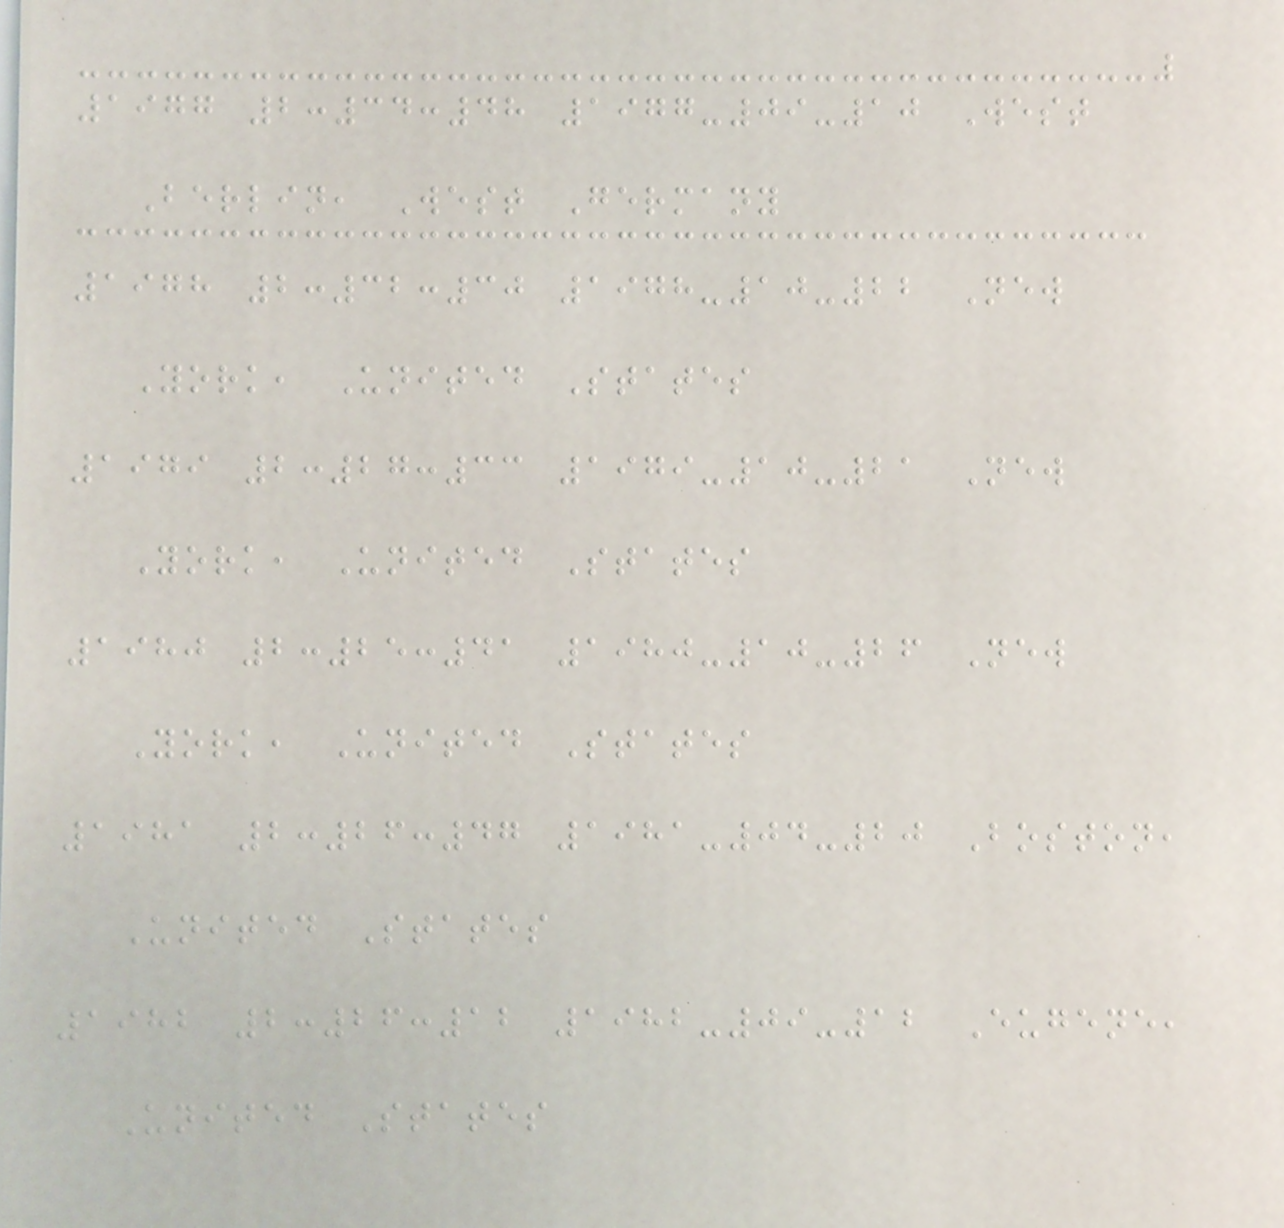1977 2:34:48 1977-09-10 West
Berlin, West Germany
1978 2:32:30 1978-10-22 New
York, United States
1979 2:27:33 1979-10-21 New
York, United States
1980 2:25:41 1980-10-26 New
York, United States
1981 2:26:47 1981-04-20 Boston,
United States
1982 2:26:12 1982-09-12 Eugene,
United States
